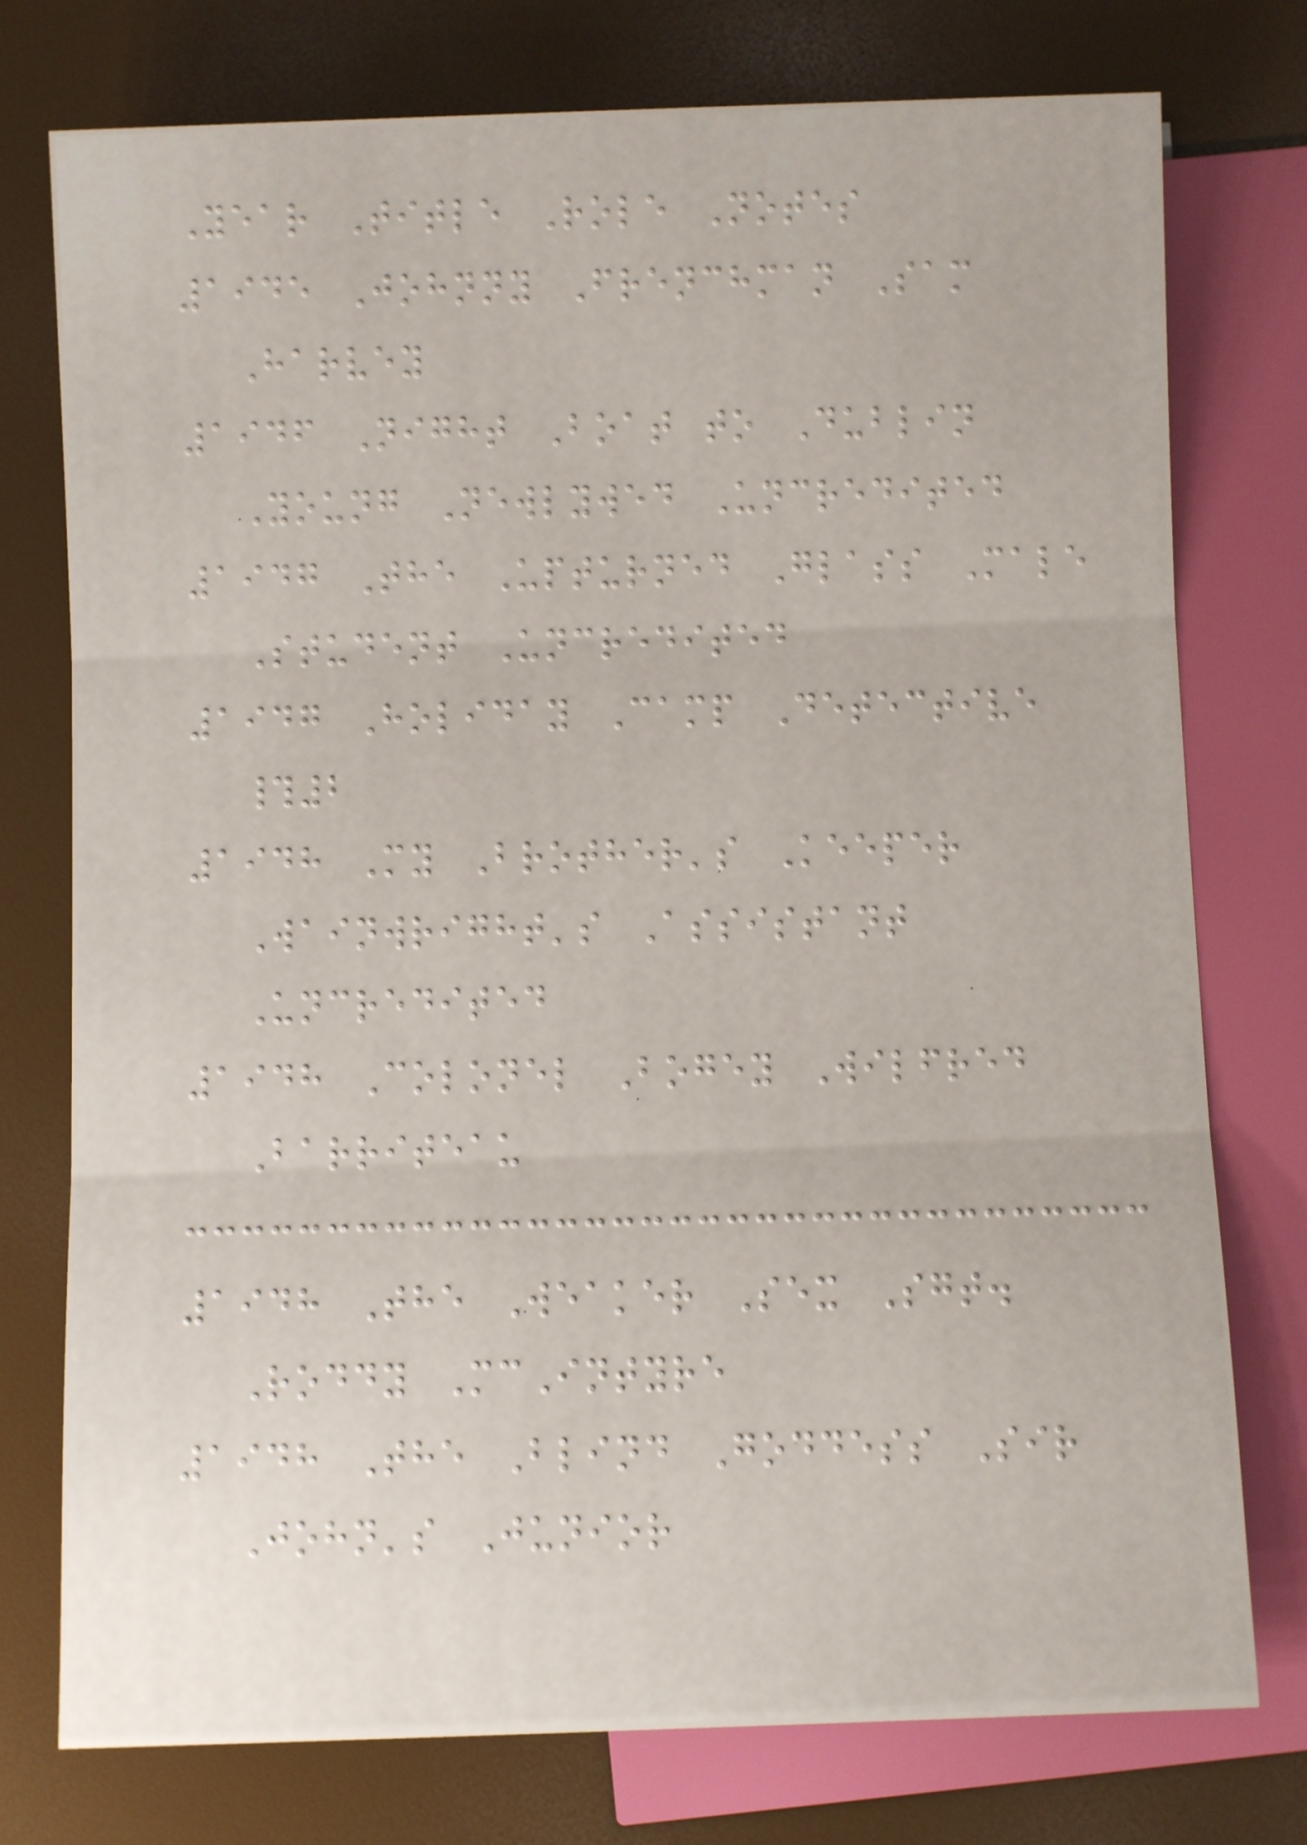Year Title Role Notes
1945 Johnny Frenchman Sam
Harvey
1946 Night Boat to Dublin
Young Newlywed Uncredited
1947 The Upturned Glass Male
Student Uncredited
1947 Holiday Camp Detective
#2
1948 My Brother's Keeper
Wainwright's Assistant
Uncredited
1948 Colonel Bogey Wilfred
Barriteau
1948 The Weaker Sex Sgt.
Roddy McIntyre
1948 The Blind Goddess Sir
John's Junior
